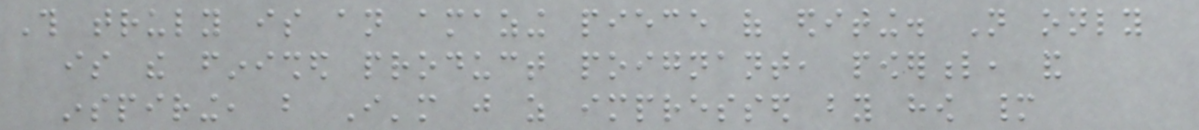This truly is an amazing piece of editing. Not only
is the finished product poignant, powerful, and
inspiring, but I'm just as impressed by how many
